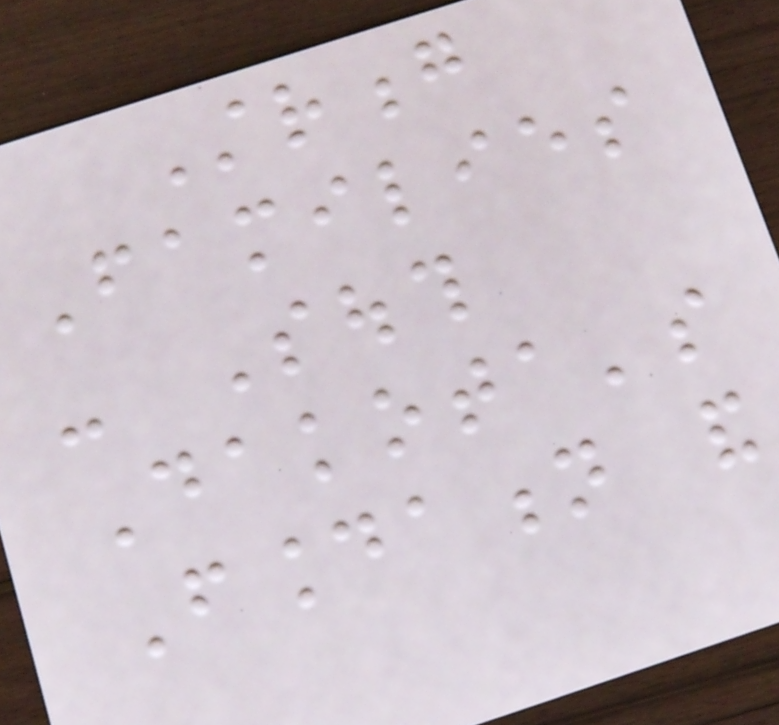Strong
Families
- South
Dakota's
Foundation and
